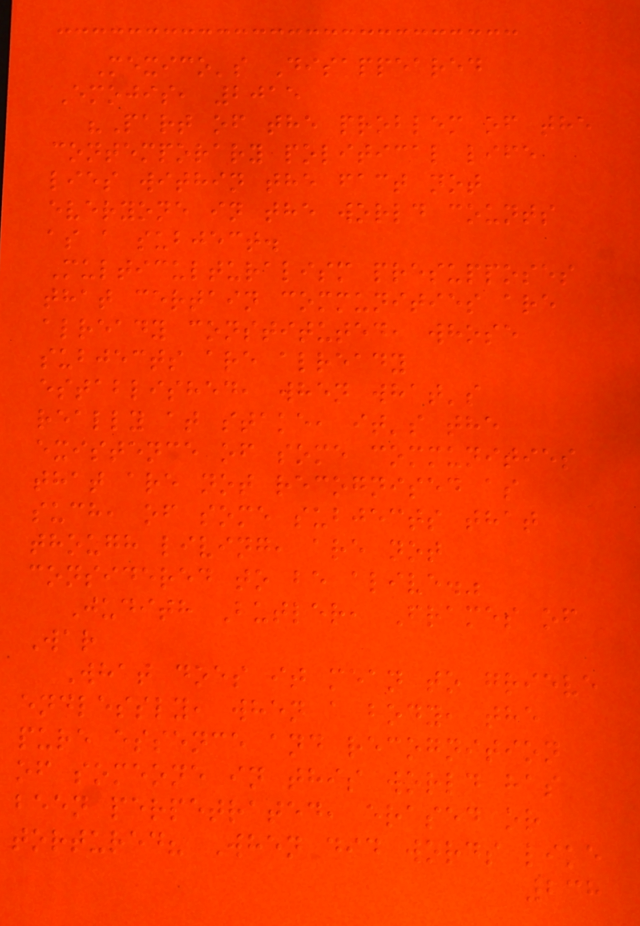Mexico's Disappeared
Emojis, 2015
"Part of the problem of the
contemporary political life
lies within the fact not
everyone in the world counts
as a subject.
Multiculturalism presupposes
that certain communities are
already constituted, whose
subjects are already
established, when what's
really at stake, it's the
existence of some communities
that are not recognised as
such, of some subjects that
though living, are not
considered to be alive."
Judith Butler, Frames of
War
What does it mean to grieve
endlessly, when a body, the
pure essence and recognition
of someone in this world has
been perpetrated, erased or
tortured? When did words like
238
